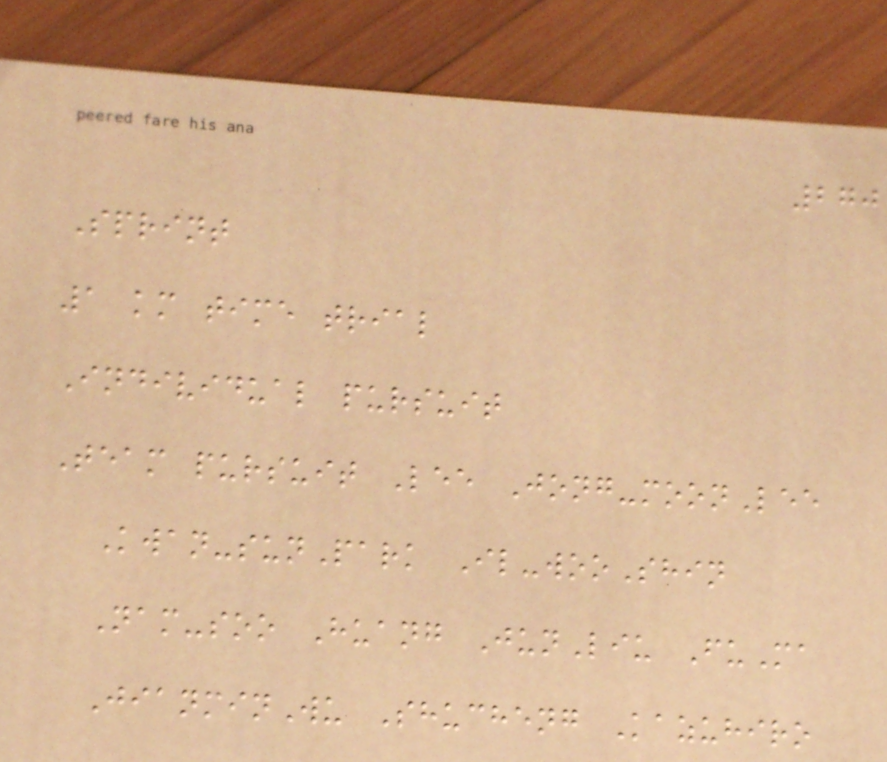270
Sprint
1 km time trial
Individual pursuit
Team pursuit Lee Jong-moonLee
Kwan-sunPark Il-wooShin
Nam-soo Huang JunLiu FuMa
JianminWu Shucheng Kazuhiro
